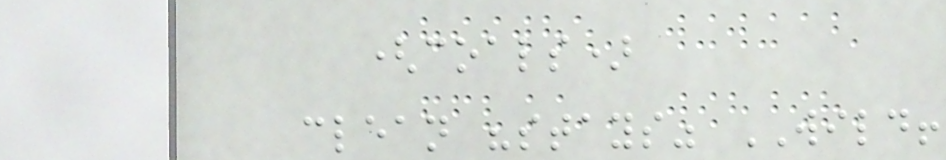(coals)
clean "stays" WILD!
